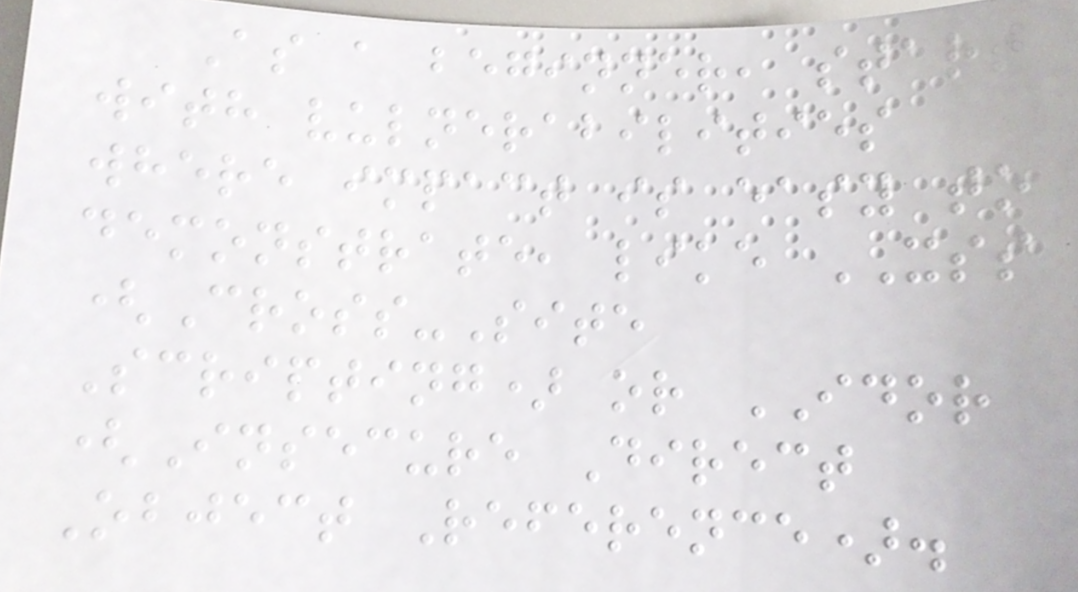As a beginner, start
with vulnerabilities
where impact is easy to
demonstrate, like XSS
(Cross-Site
Scripting) or IDOR
(Insecure Direct
Object Reference).
